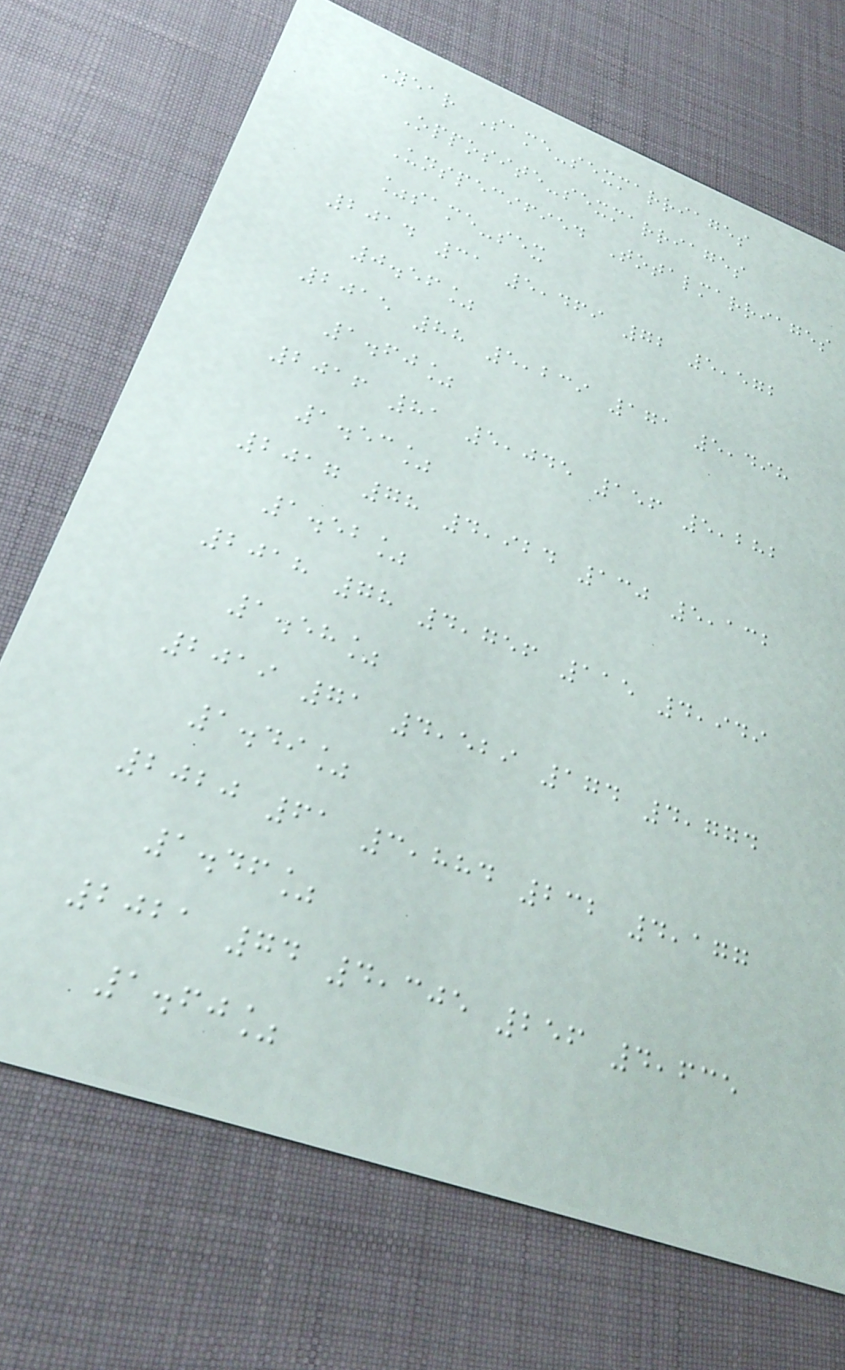Year Same-sexmarriages
Opposite-sexmarriages
Unspecified Totalmarriages
%same-sex
2014 31 5,469 72 5,572
0.56%
2015 88 5,239 171 5,498
1.60%
2016 81 5,045 156 5,282
1.53%
2017 78 4,924 130 5,132
1.52%
2018 78 4,756 115 4,949
1.58%
2019 71 4,529 174 4,774
1.49%
2020 61 3,884 232 4,177
1.46%
2021 74 4,305 256 4,635
1.60%
